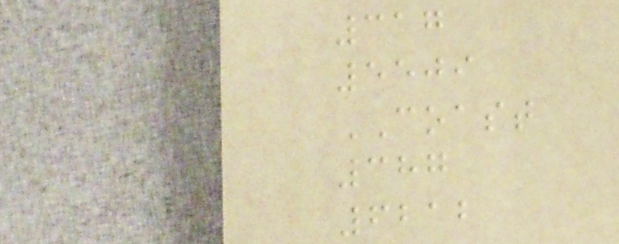317
5509
COAST
387
6212
